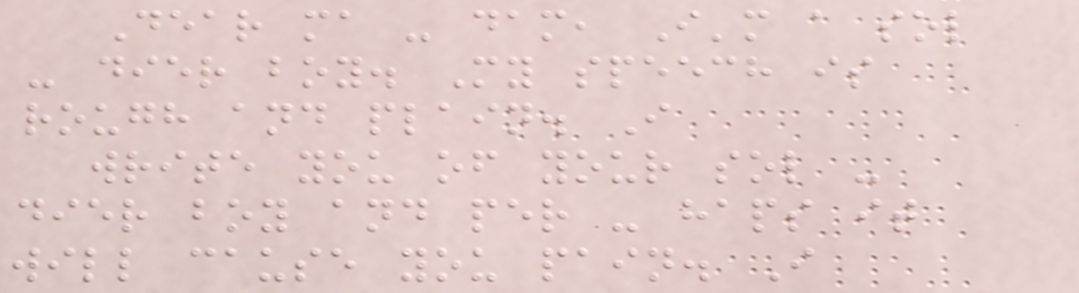Dear ma - dam, I'm a sol
- dier boy. My speech is
rough and plain. I
write you of your sol -
dier boy and per - haps it
will cause you pain. I
